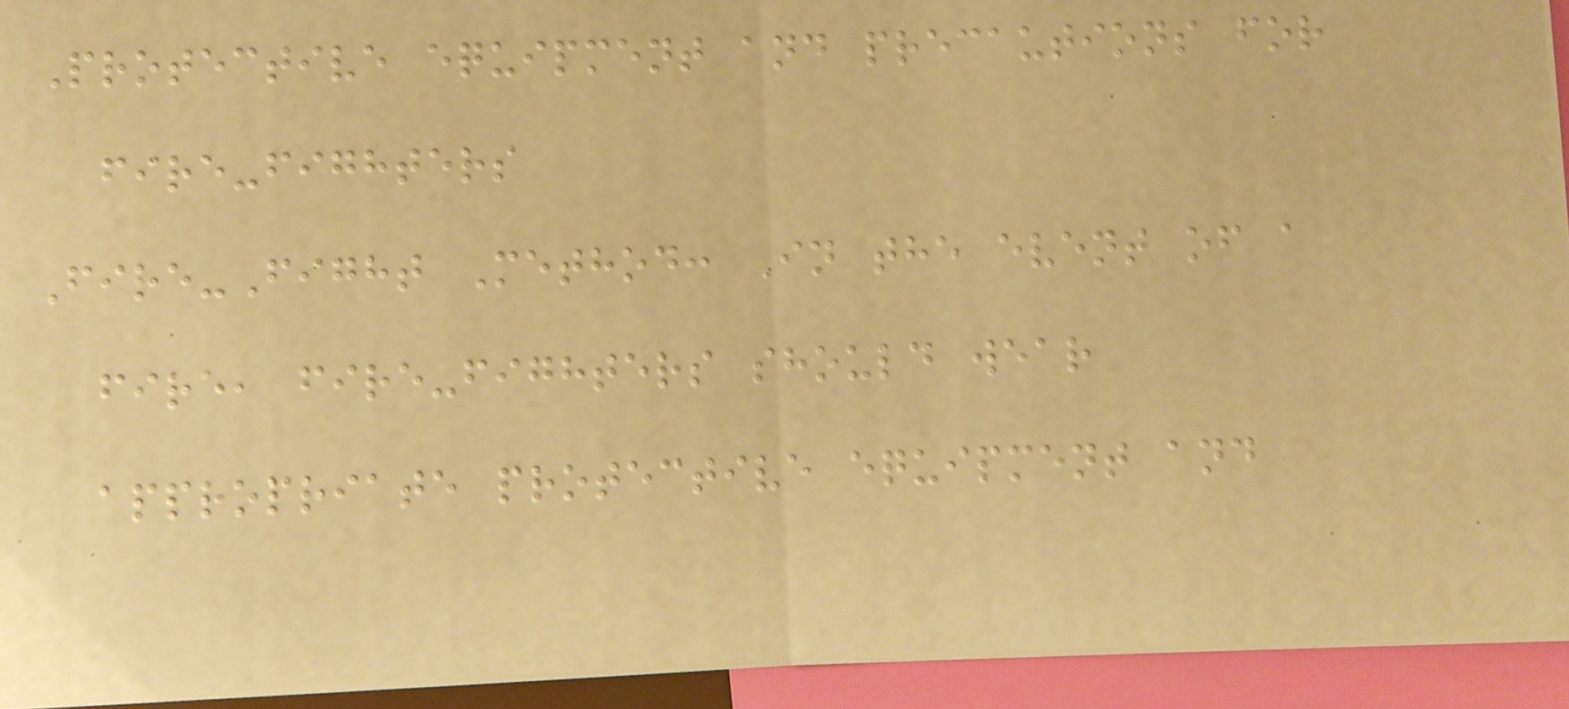Protective equipment and precautions for
fire-fighters
Fire-Fight Method: In the event of a
fire, fire-fighters should wear
appropriate protective equipment and
